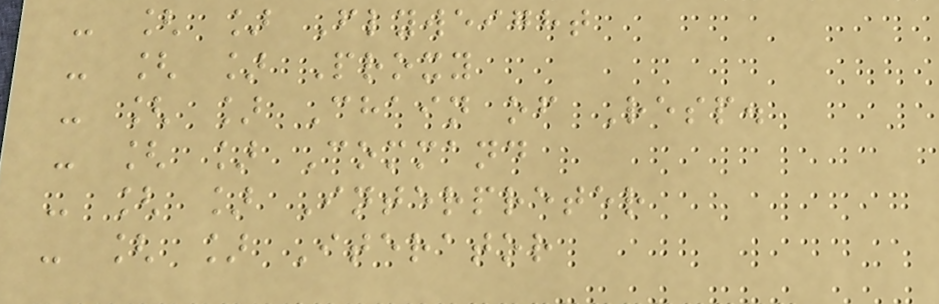- [ ] Flyweight
- [ ] Proxy
- [ ] Chain of Resp.
- [ ] Command
- [ ] Interpreter
- [ ] Iterator
